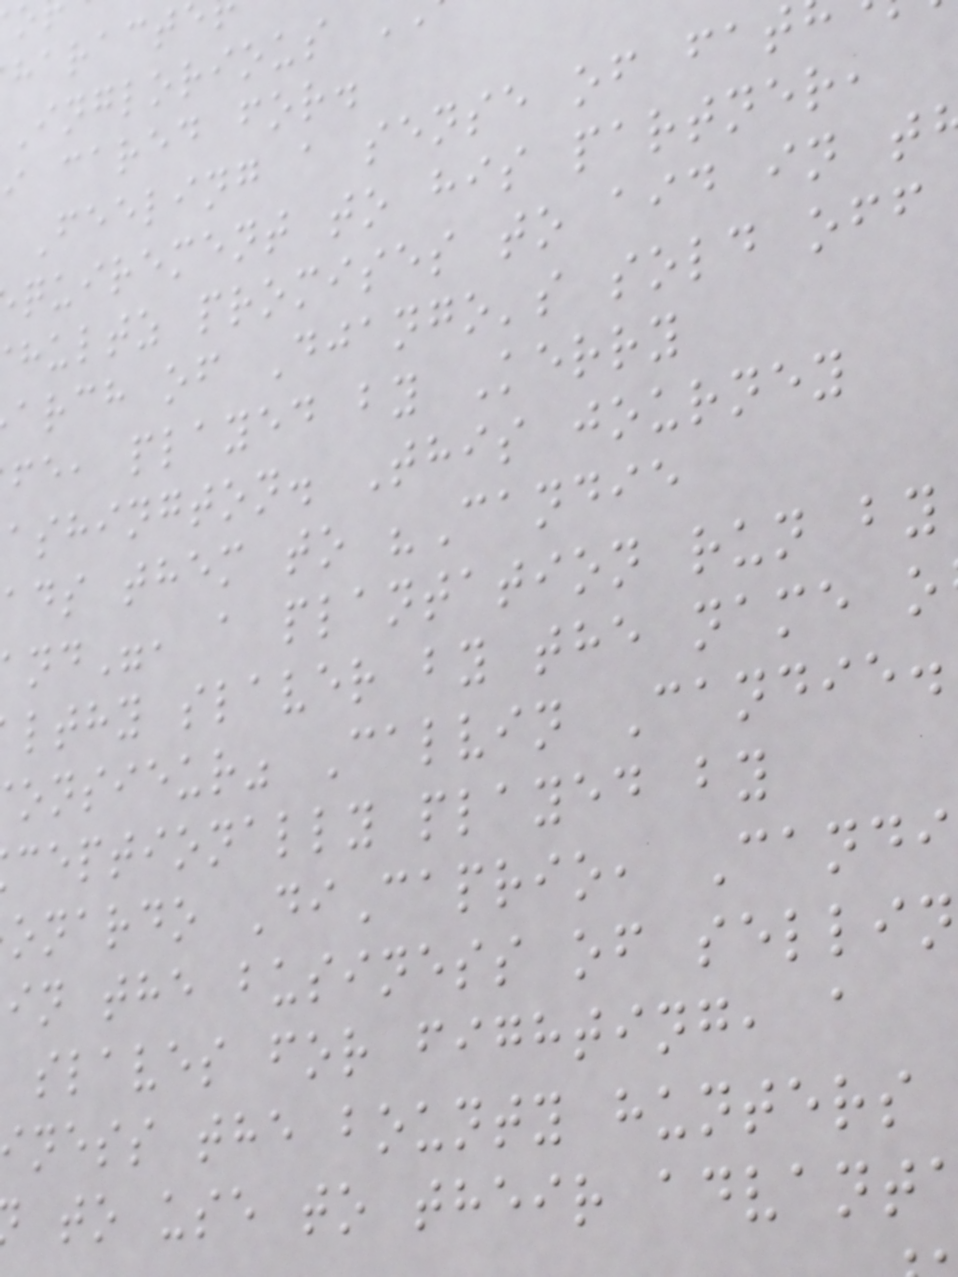inglorious
i cared for.
Feeling a sense of fat
quirement to his partner,
hultz promises to aid in t
arch of Django's sold off
fe, played by Kerry
ashington. This journey
ads them to "Candie
nd", a plantation run by
lthy slaver by the name o
onsieur" Calvin Candie.
ceptionally played by
onardo DiCaprio, Candi
in the business of sellin
slaves for fighting, a
ness the bounty hunters
to use to their advant
